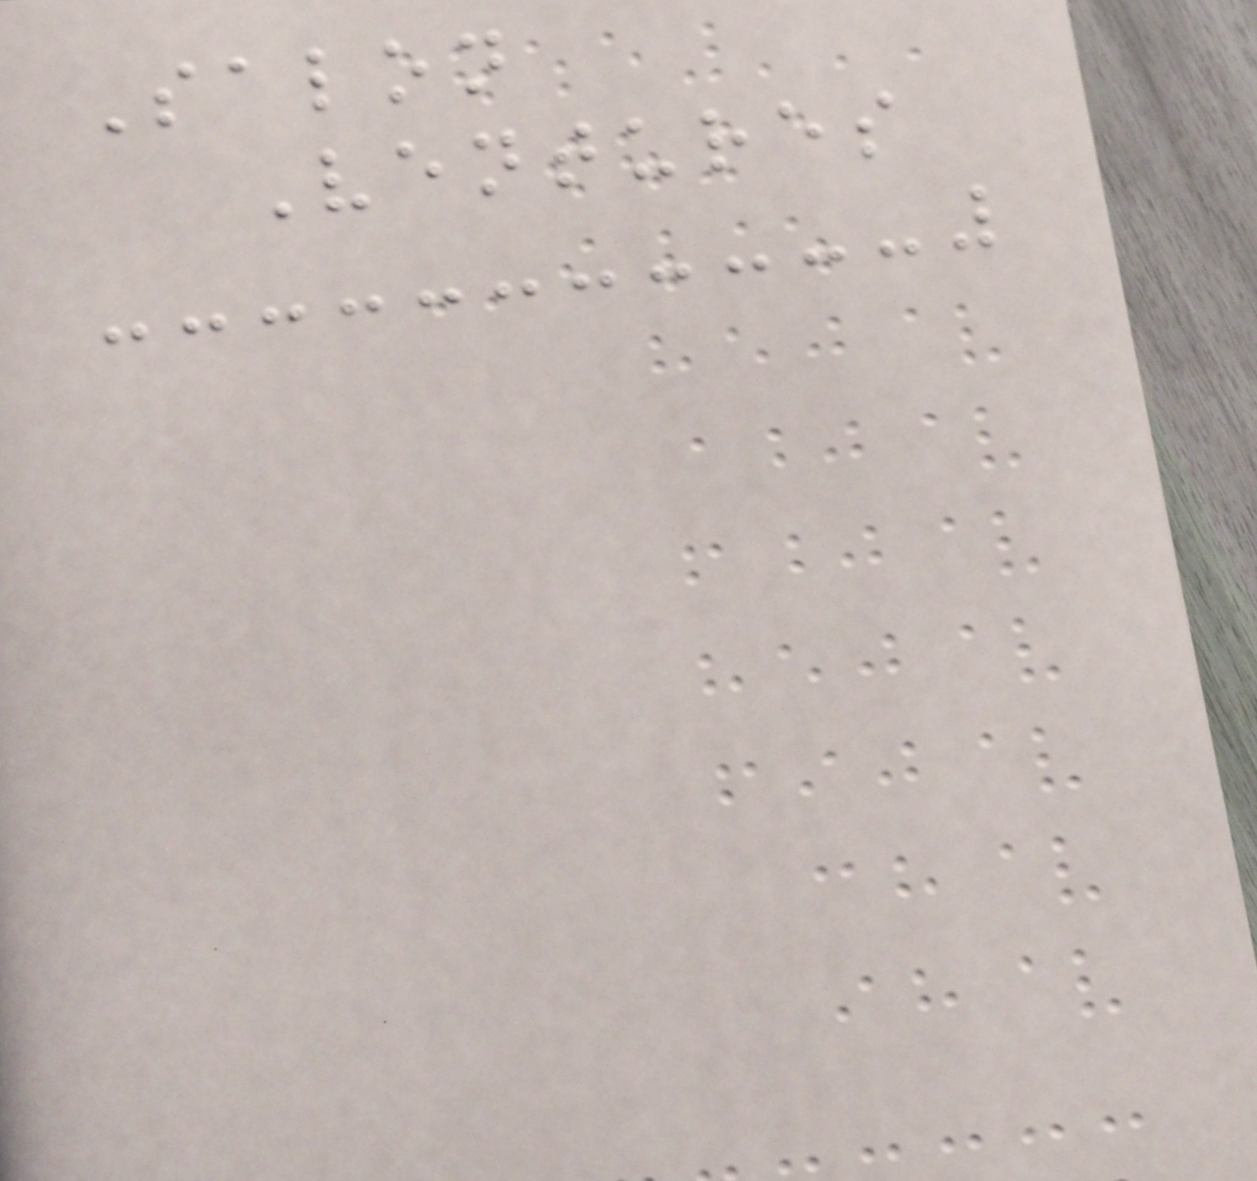Salon
Ventures
